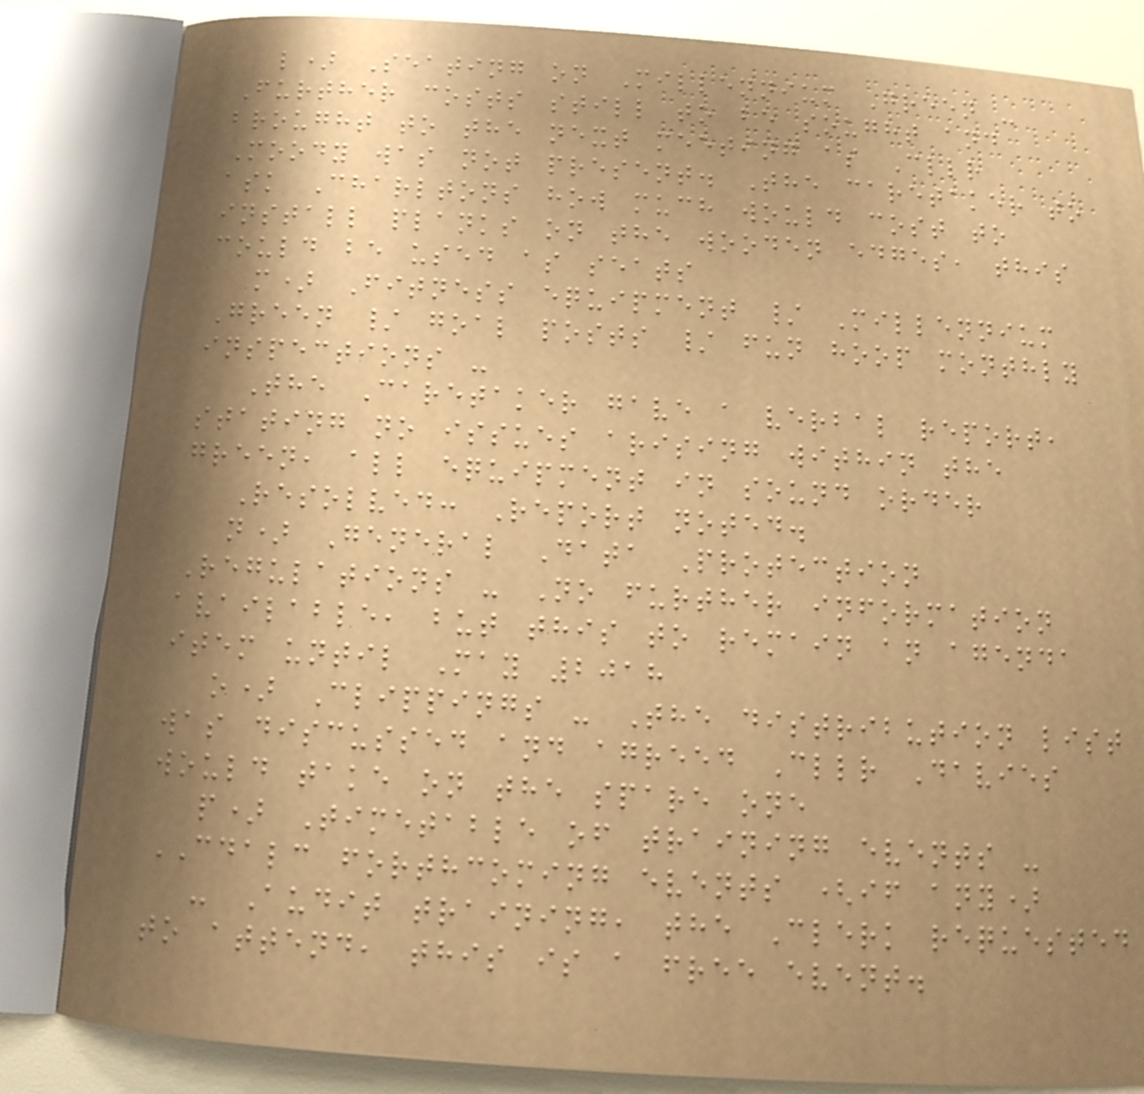l) Seating on Millennium Green -
Further costs still to be sought and
brought to the next meeting as Cllr
Moody was not present. The caretaker to
ask Charltons how much would cost to
install planks on the wooden edges, this
could be used as seats
m) Fitness equipment / Millennium
Green / goal posts / fun hoop monthly
inspections -
The Caretaker gave a verbal report,
stating no issues arising within the
green, all equipment in sound order
Resolved: Report noted.
n) General Data Protection
Regulations - No further information
available, but this to remain an agenda
item until May 2018
o) Clippings - The distribution list
was discussed and agreed Cllr Davies
would take on the spare one
p) Timetable of training events -
CDALC forthcoming events (if any)
- Audit training, the Clerk requested
to attend, this is a free event.
